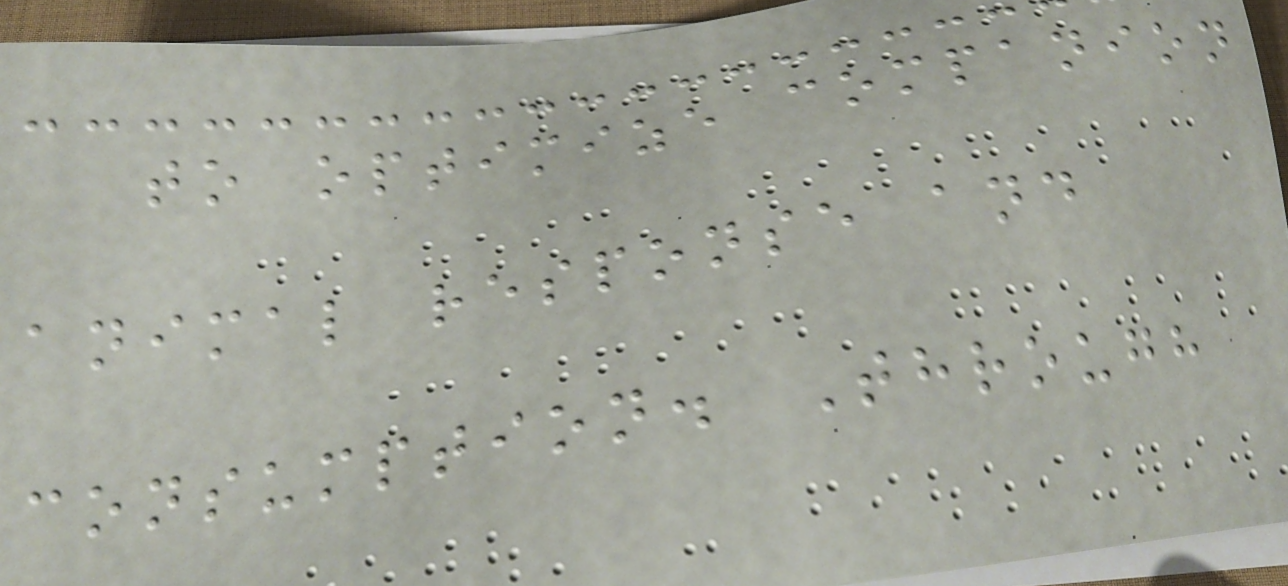to optimize companion
animal response and
consumption. Through
